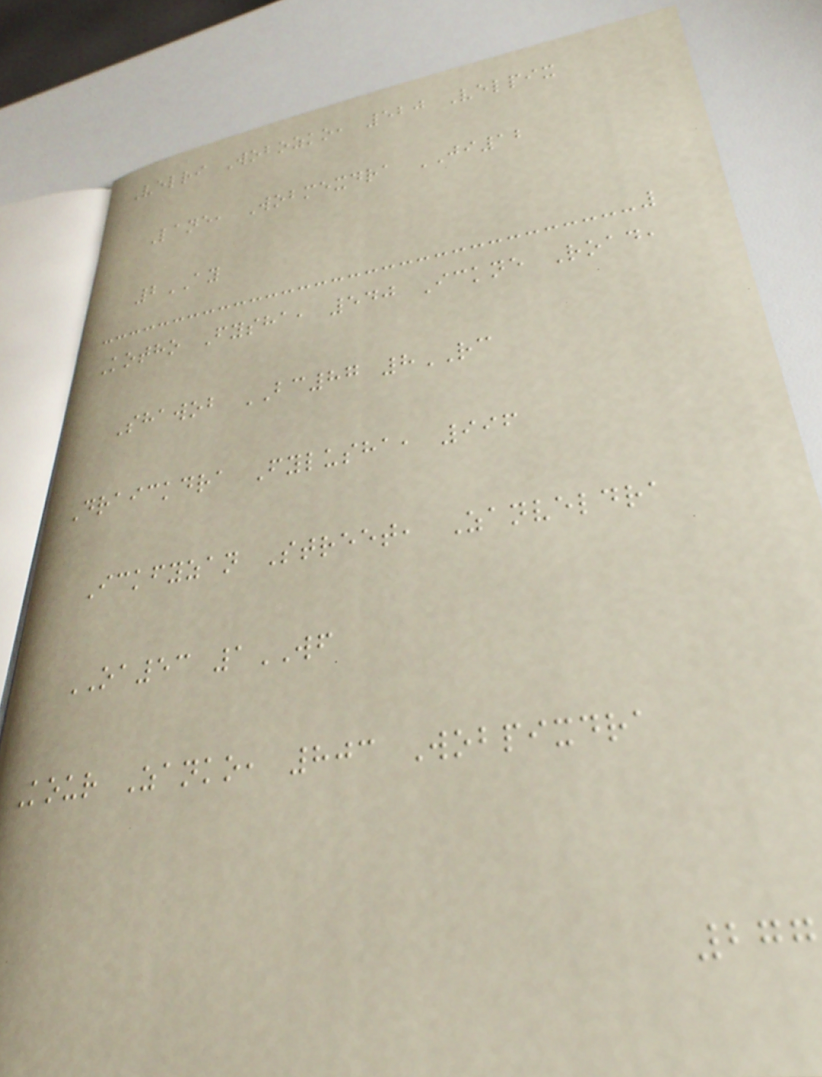Velri Wobozko, 520 Velpix
Lane, Wobmexdra JI12
2AY
Kotho Fysha, 540 Ickne Road,
Shawob BC87 8RC
Draickdra Fylusha, 996
Ickfyzan Street, Zanveldra
OA53 1WF
Kour Zanko, 803 Wobpixdra
277
